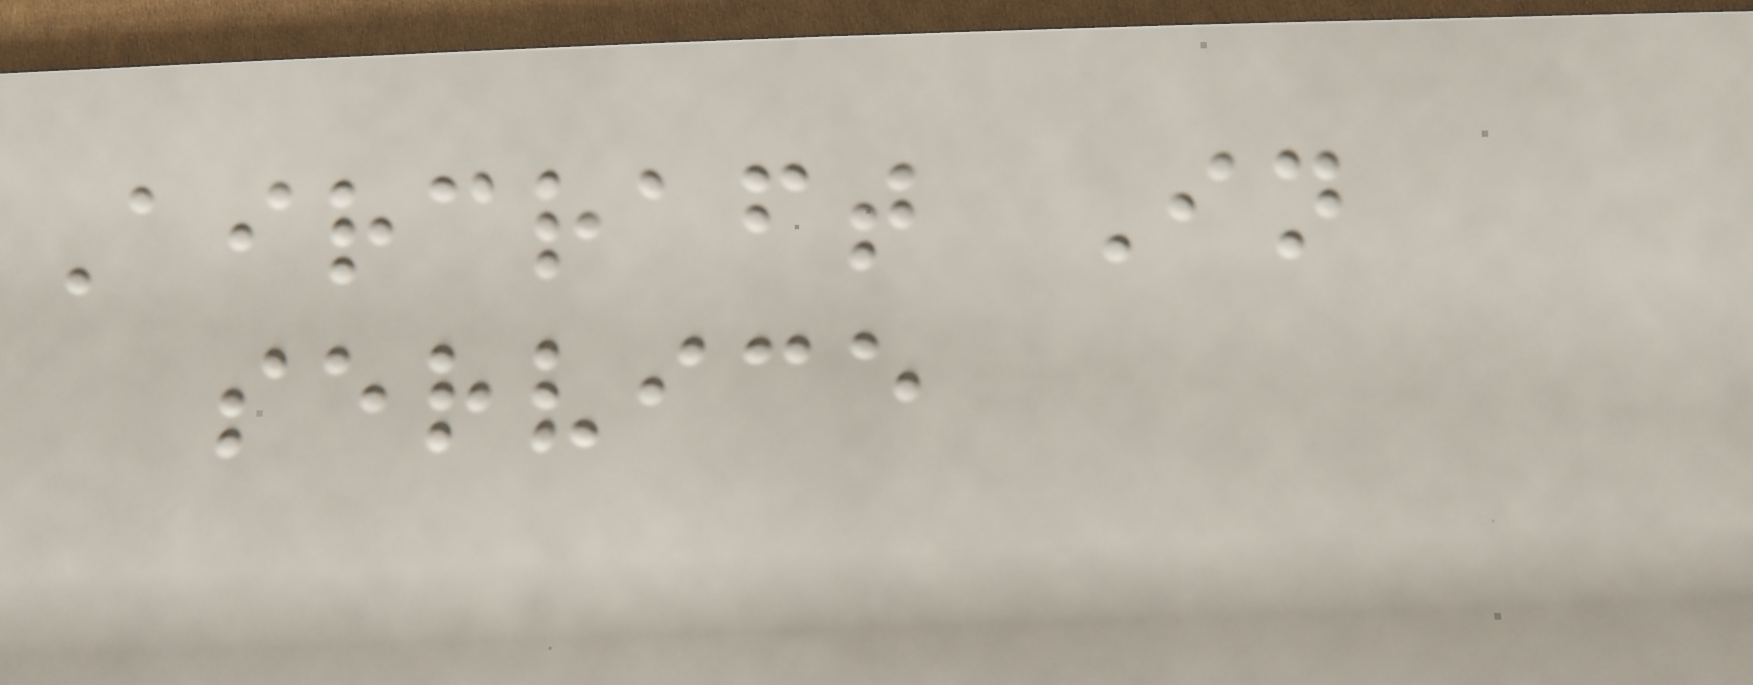Aircraft In
service
